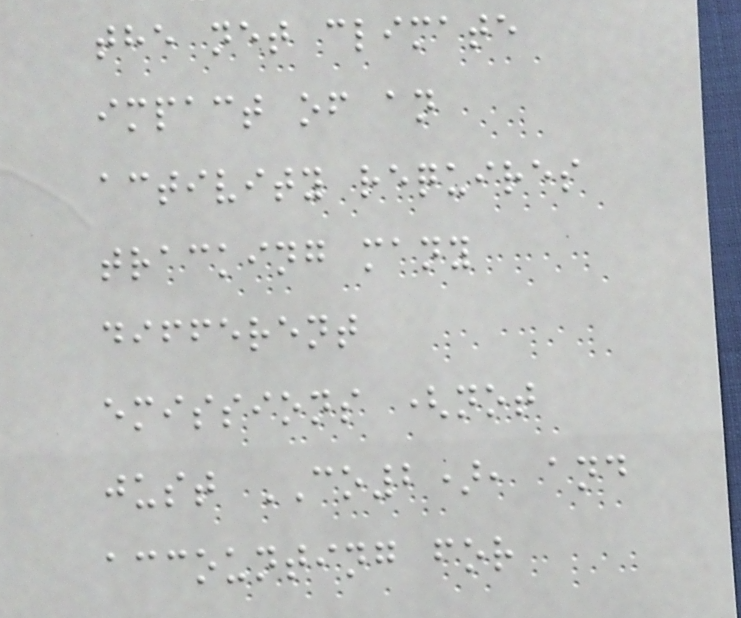the net climate
impact of an
activity requires
tracking many
different
emissions (not
just CO2), and
accounting for
